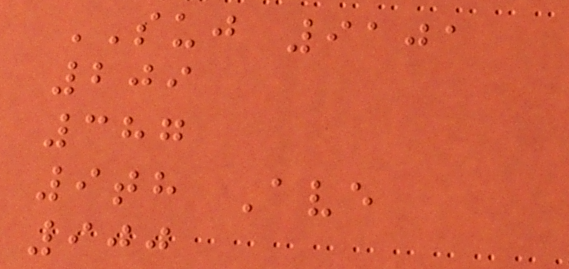SUJ 9101
209
387
9th Ave
900
